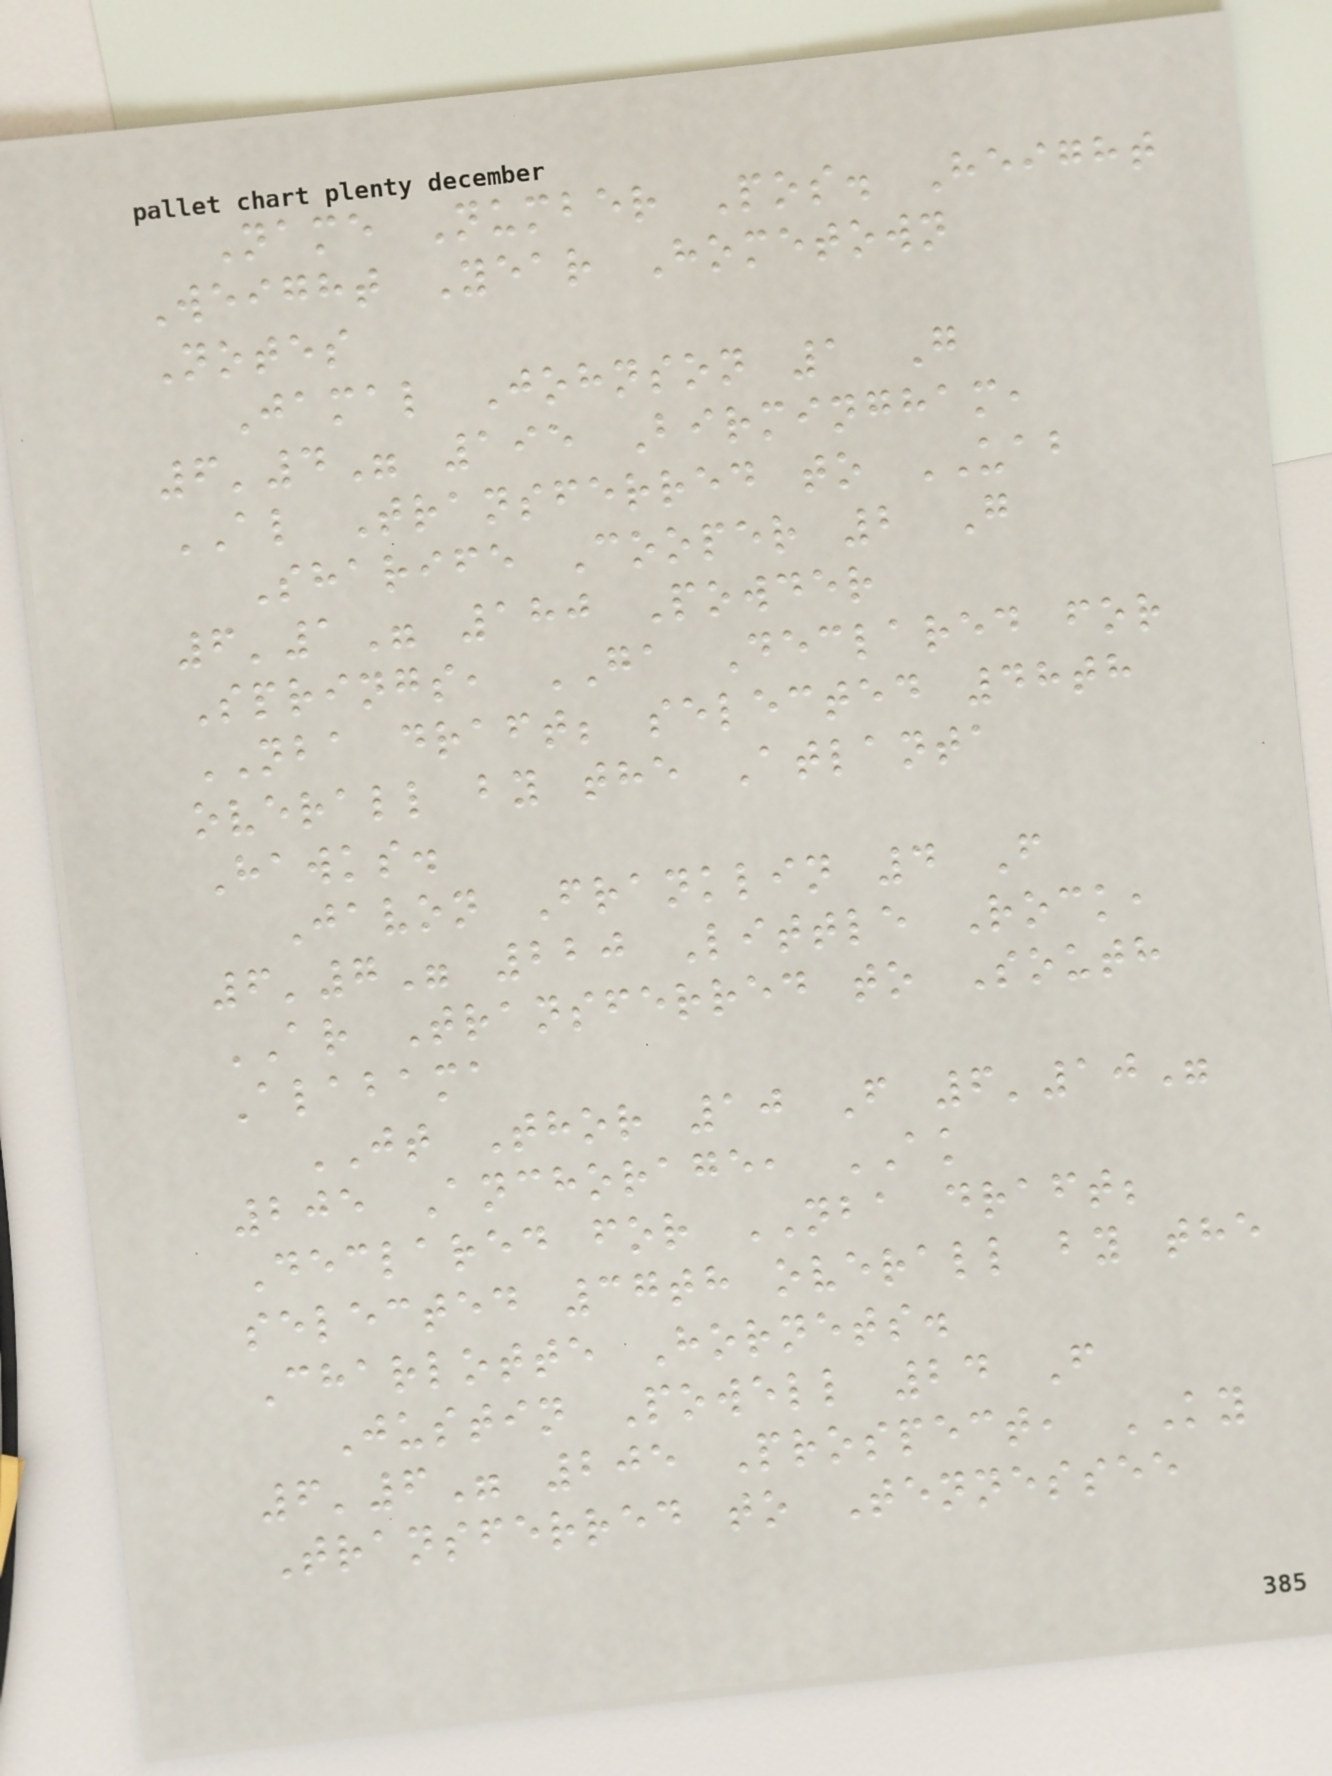Name Number Pos. Height
Weight Year Hometown
Notes
Jamal Johnson 1 G
6'4" 195 Birmingham,
AL Transferred to UAB
Sharife Cooper 2 G
6'1" 180 Powder
Springs, GA Declared for
NBA draft; selected 48th
overall by the Atlanta
Hawks.
Javon Franklin 4 F
6'7" 220 Little Rock,
AR Transferred to South
Alabama
JT Thor 10 F 6'10"
205 Anchorage, AK
Declared for NBA draft;
selected 37th overall by the
Charlotte Hornets.
Justin Powell 24 F
6'6" 205 Prospect, KY
Transferred to Tennessee
